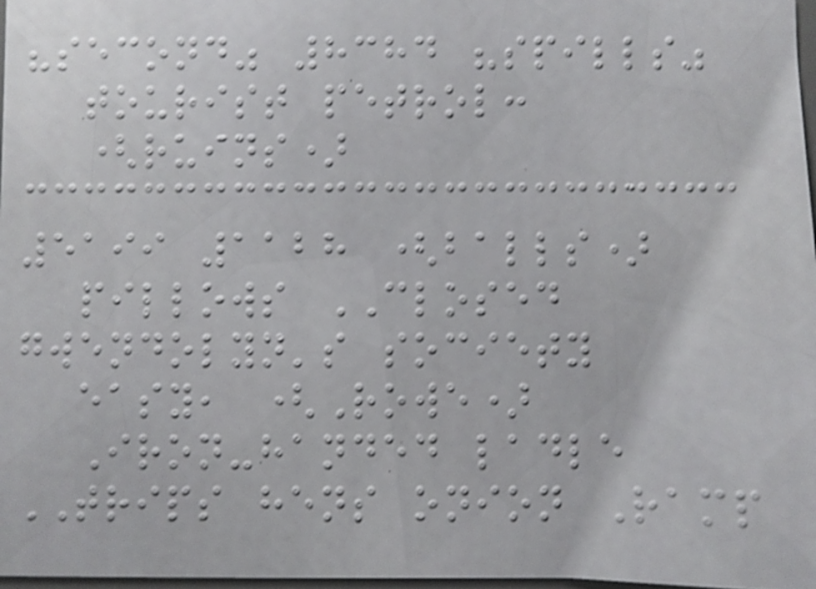"second" 8384 "spills"
tourist petrol:
(ruins)
5199 1128 (balls)
pillows CLOSED
gwendolyn's society
easy, (Rowe)
Iron-handed ladle
TRIPS hens onion Ramp
